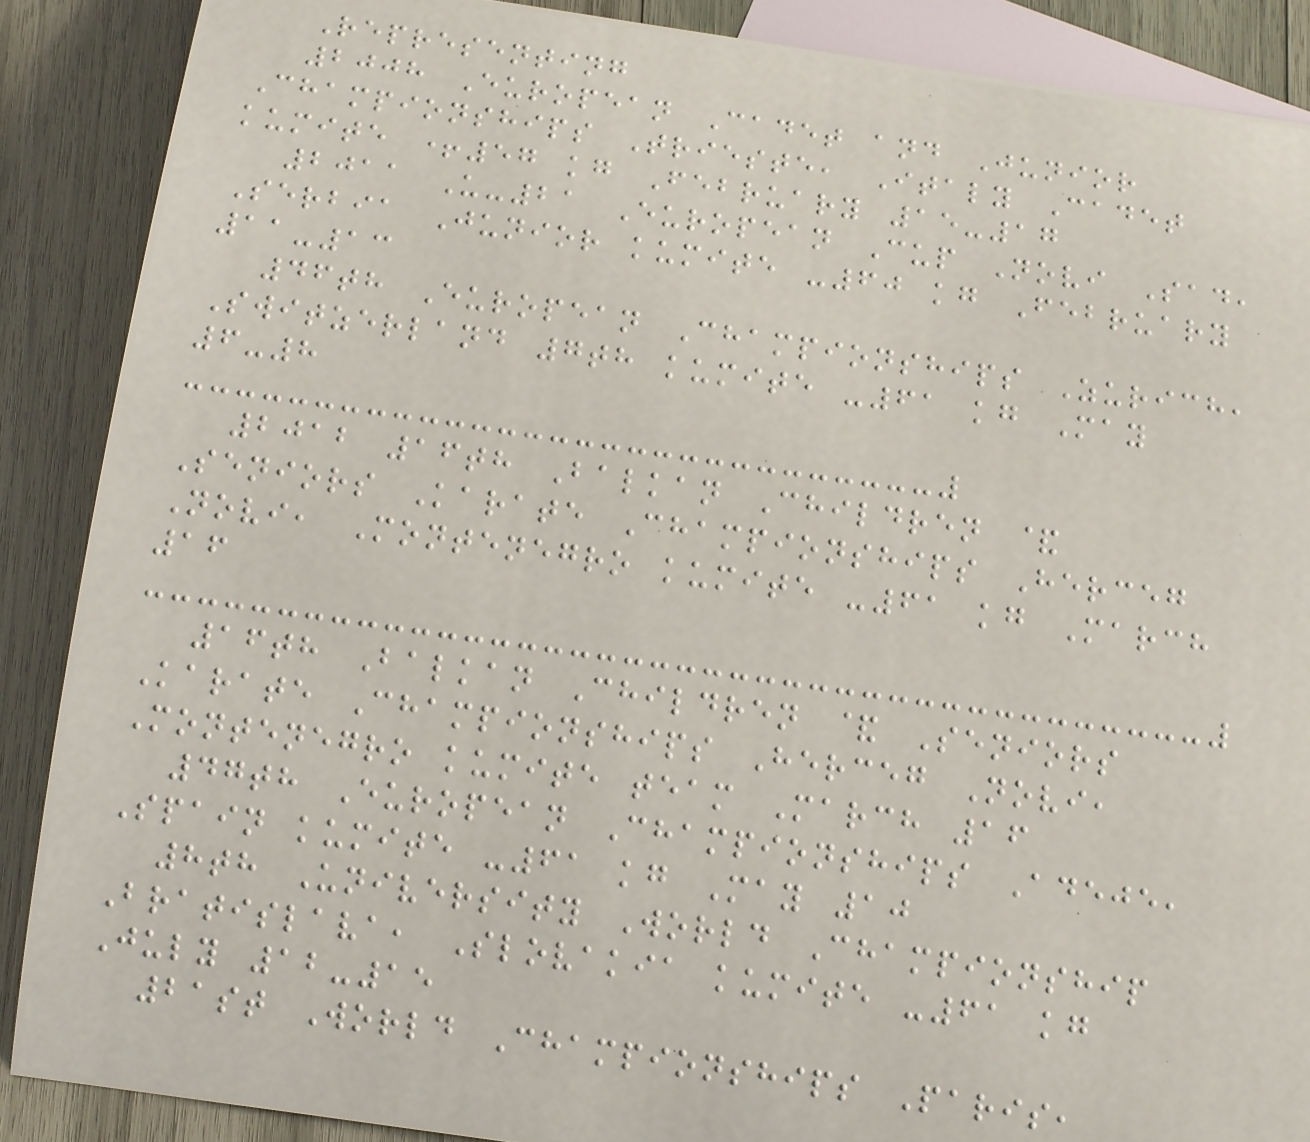Representing
2008 European Cadet and Junior
Championships Trieste, Italy Cadet
kumite +57 kg February 15-17
2011 U-21 European Cup Novi Sad,
Serbia Junior kumite -60 kg February
11-13
46th European Championships Zurich,
Switzerland 7th kumite -61 kg May
6-8
2012 16th Balkan Children &
Seniors Karate Championships Herceg
Novi, Montenegro kumite -61 kg March
16
16th Balkan Children & Seniors
Karate Championships Herceg Novi,
Montenegro kumite team March 16
47th European Championships Adeje,
Spain kumite -61 kg May 10
8th University World Championship
Bratislava, Slovakia kumite -61 kg
July 12-15
21st World Championships Paris,
